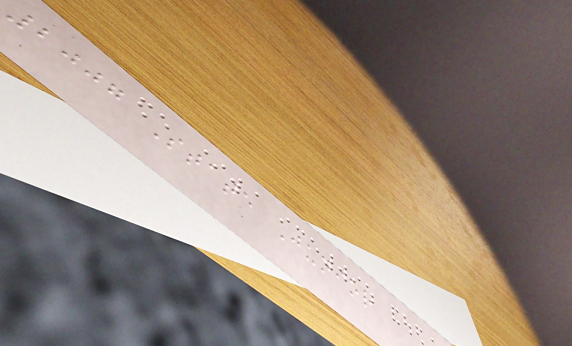2007 State Junior
